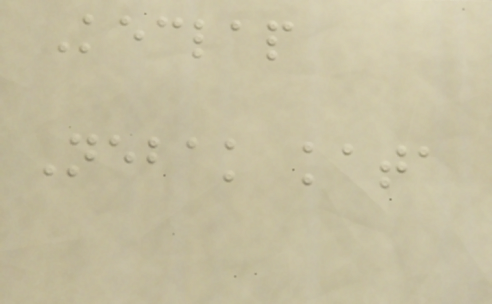Keclap
Nebak kata
